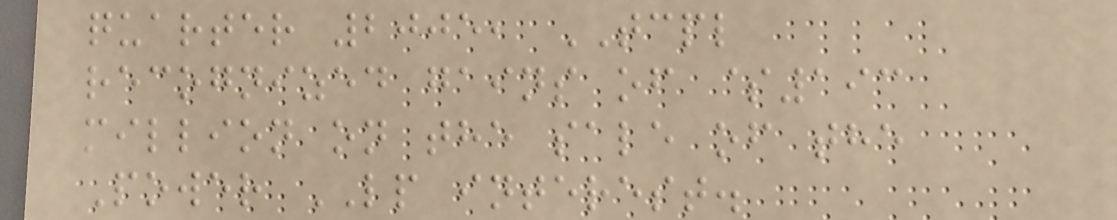quarter 2005, TCPL
recognized gains of $193
million on the sale of the
Power LP interest.
